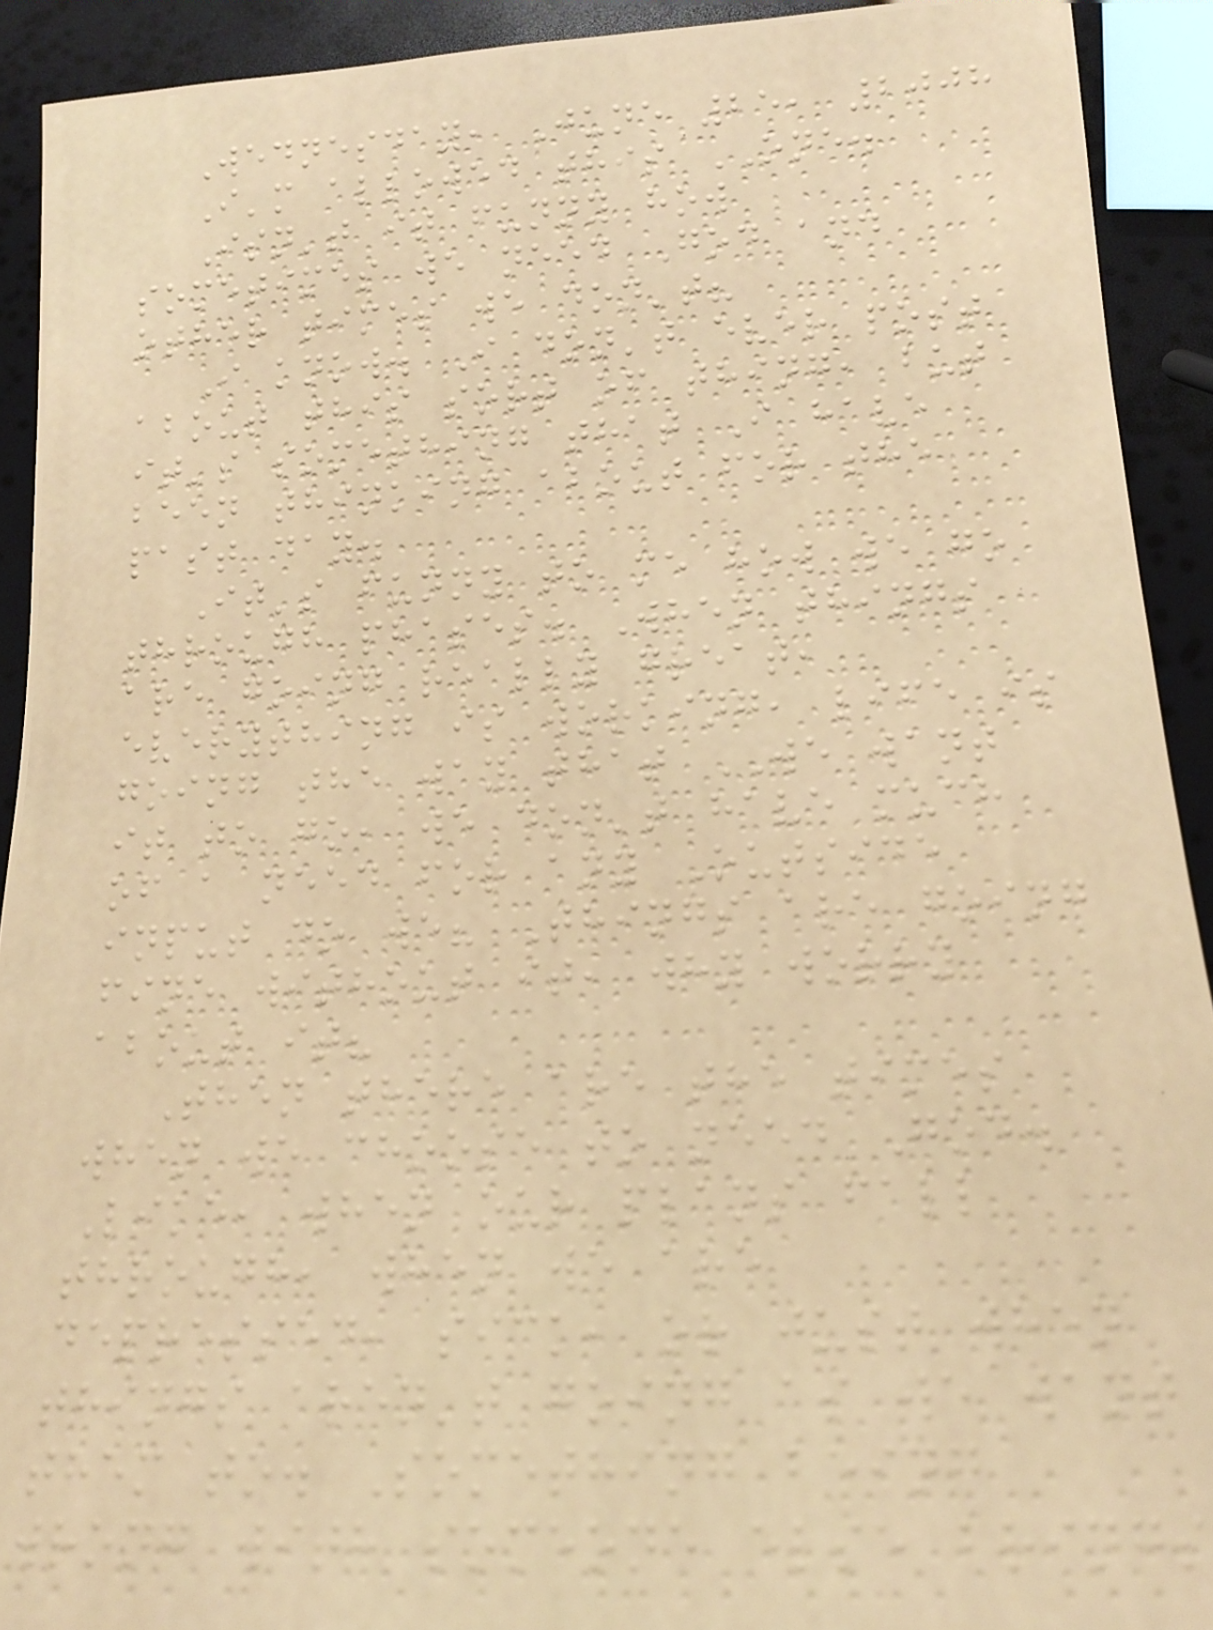Wednesday, June 25, 2008
I'm allowed this ONE.
Isn't it funny how
sometimes we need God and
other times we don't?
I know. I don't ever post
about this sort of thing, but
it's something that I have
been thinking about for the
past day.
It's funny to me how we go
through phases. When things
are going really great,
everything is working, life is
going the way that WE want
it to go, we don't have much
of a need for any Outside
input do we? Things are going
fine without it, why worry
about it?
Then there are the times
when we choose to need God.
Like, when our plans fall
through, when we are
depressed, sick, or just when
things aren't going as we want
them to. Something being
wrong with someone else brings
